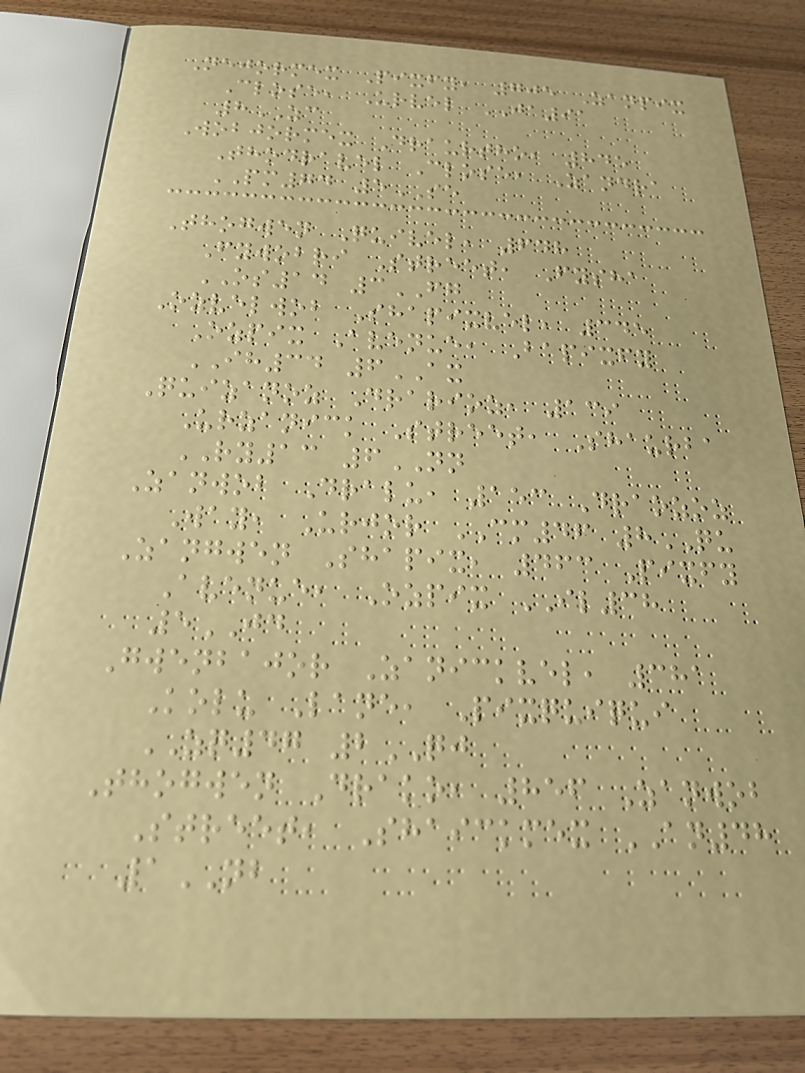Nejormex Pixfy, 705 Zanpix
Close, Urvel JA91
8ZC
Wobjormex Draurtho, 845
Thodravel Close, Zandra
PM74 5SE
Thogwen Quivel, 648
Fywobri Street, Fysha
OS14 3FG
Ozvelwob Shapixvel, 345
Ozpix Avenue, Bapixfy
IH34 6AX
Quizanoz Drarioz, 139
Urzanick Street, Shaurba
RY13 6NN
Zanwob Dralu, 153 Draozoz
Way, Urjor CM46 8QU
Zangwen Shapix, 463 Pixfy
Avenue, Ozpix IL38
5JD
Gwenbajor Zanickvel, 381
Kolu Lane, Pixquiqui
ZQ47 2QJ
Thogwen Drako, 856 Zanwob
Street, Shaickmex AN48
1NB
